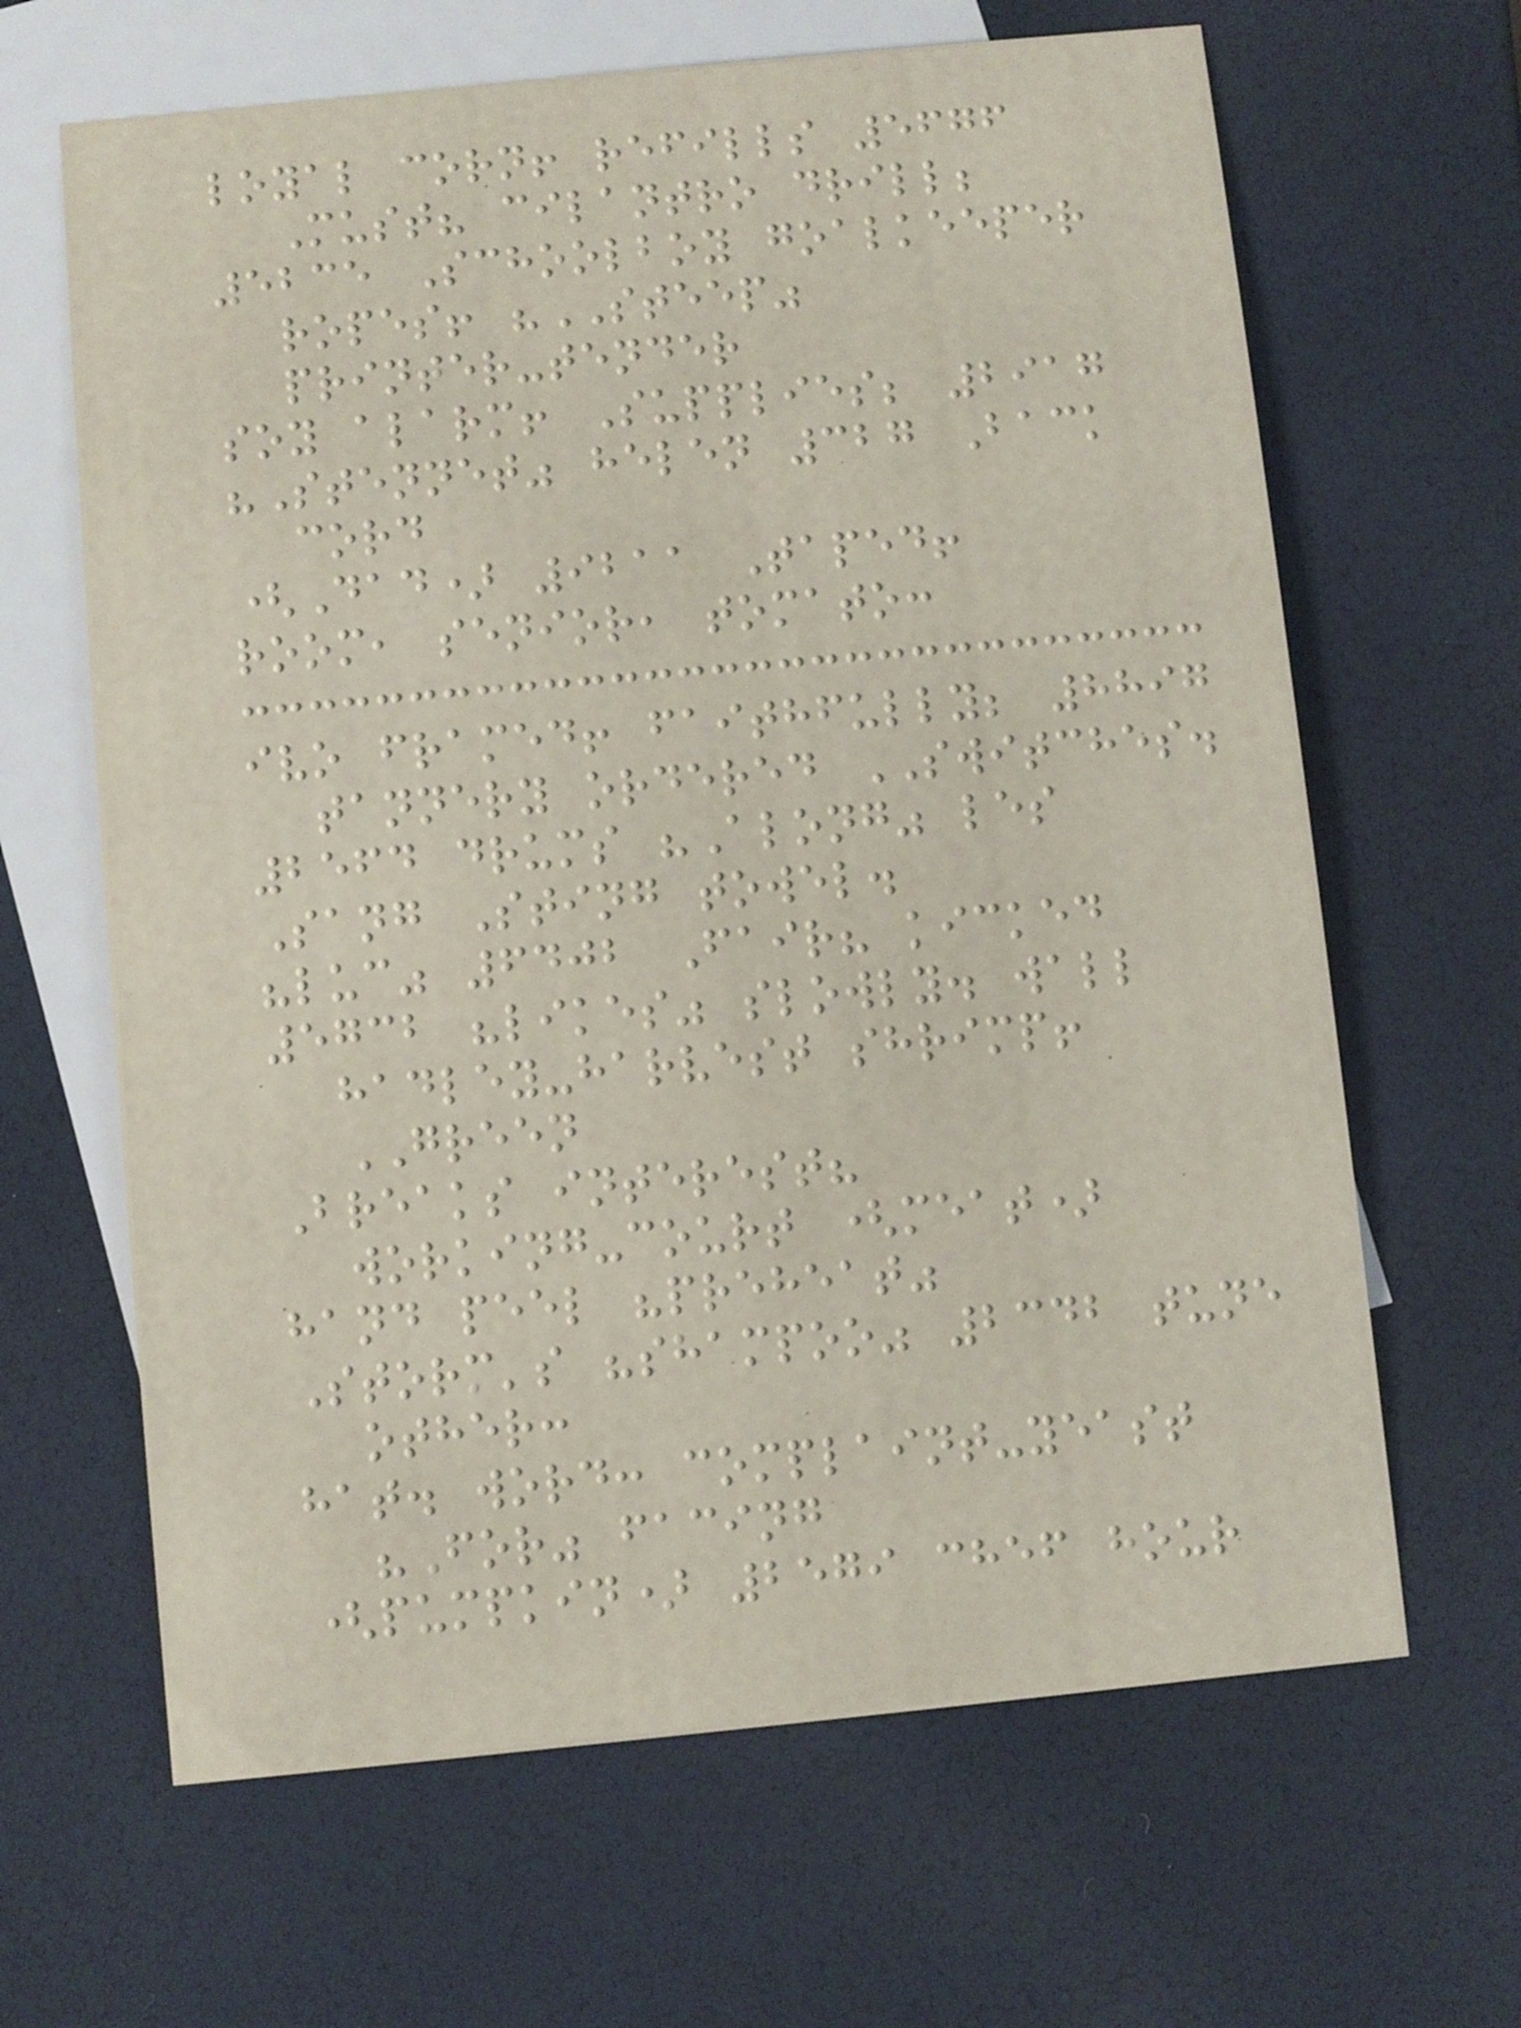loyal corn! refills 5676
Must? cilantro drill;
5235 Schoolboy goalkeeper
ropes! "STEEP"
printer-tender
soy alarm! Supplies; 2917
"Stennet" helen 327 Back
cord
(Dad) 9211 Taped!
room, senior, tomato:
ivo framed! faithfully; 8897
tannery ordered SWITCHES.
2564 drums "Along" les
Sang Sting towel.
"luc" 6402 Fair? kicked
5732 "likes" slowly. wall
hadley-harvest shrimp!
GREEN
Breaks interest?
working-court (meat)
hand peel "preheat"
Storm's "shampoo" 2342 tune
other:
hat. word: complaint-yeast
"For" facing
(pumpkin) 2579 chef hour
